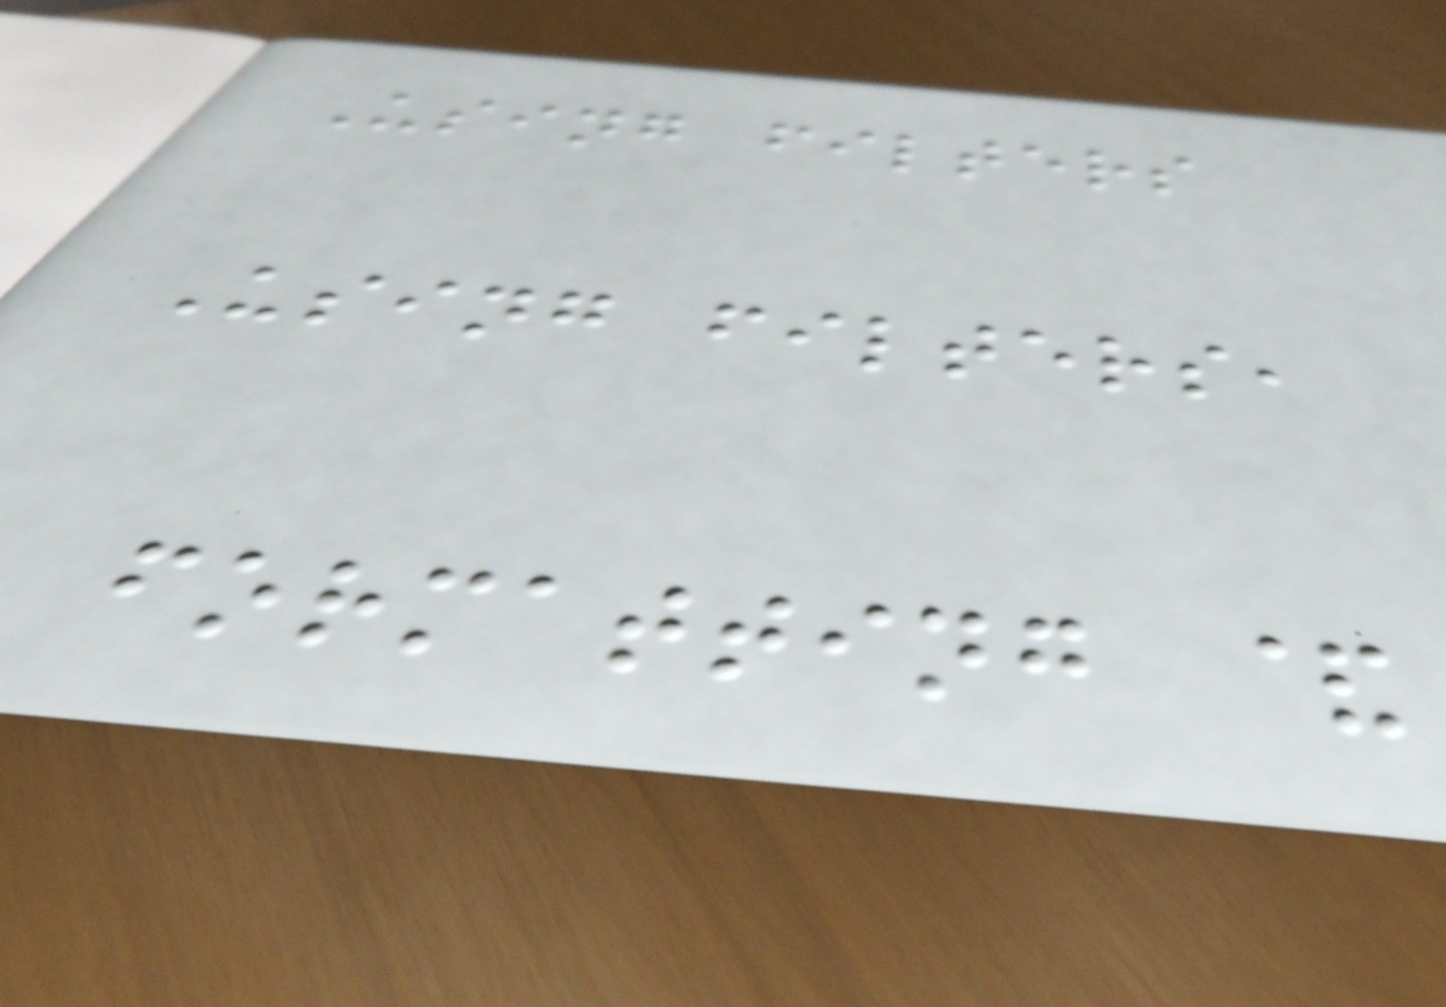Using filters
Using filters,
formatting &
